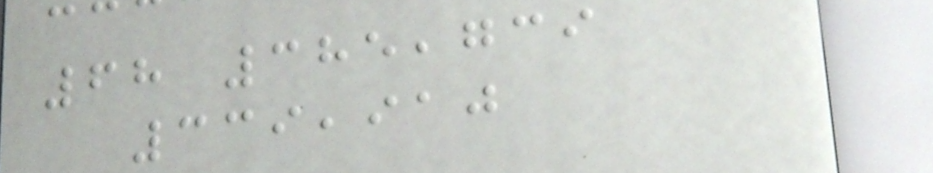68 385,739
339,910
